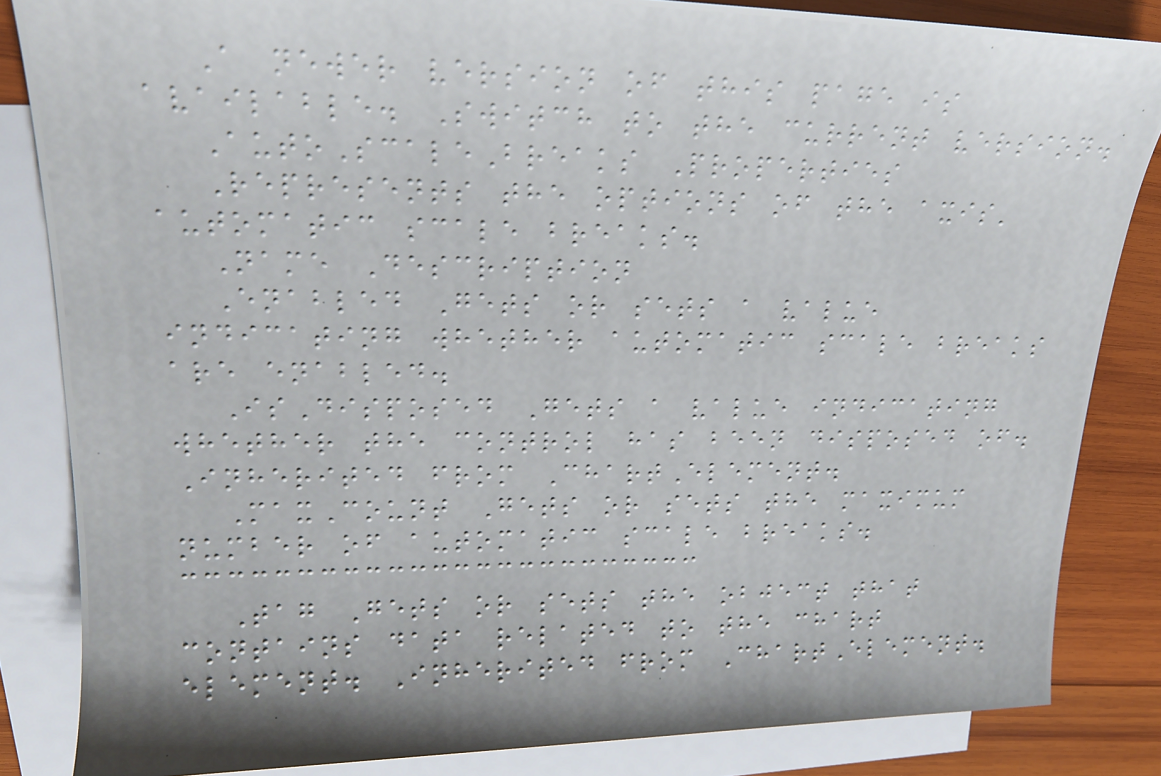A newer version of this page is
available. Switch to the current version.
AutoScaleBreaks Properties
Represents the options of the axis'
automatic scale breaks.
Name Description
Enabled Gets or sets a value
indicating whether automatic scale breaks
are enabled.
IsDisposed Gets a value indicating
whether the control has been disposed of.
Inherited from ChartElement.
MaxCount Gets or sets the maximum
number of automatic scale breaks.
Tag Gets or sets the object that
contains data related to the chart
element. Inherited from ChartElement.
